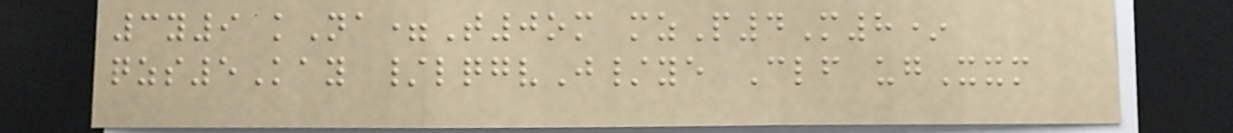3y9 kNa=T0om mzP4M8*
qzs5Kay /lqgvJ/ye Clf ugXxm
